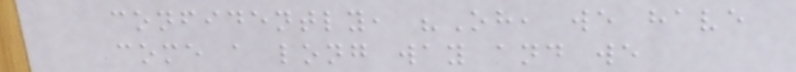confidently, "Oh, we have
come a long way and we
